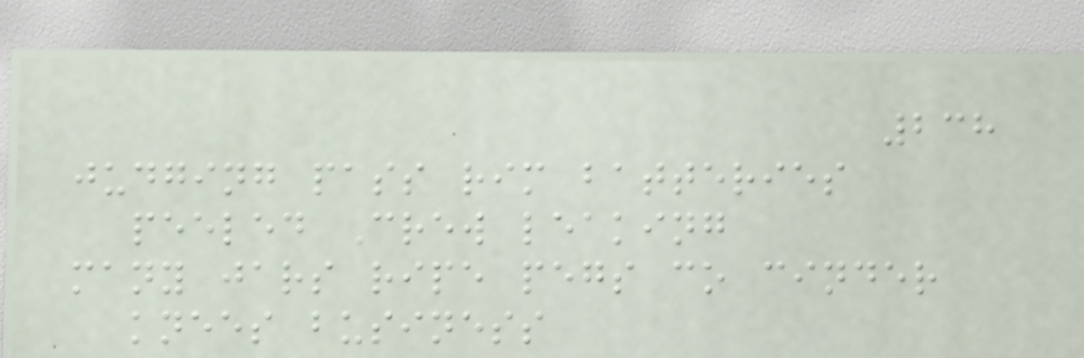238
judging pass rim batteries
peeled Crew leaking
many jars ripe pegs co cinder
knees business
